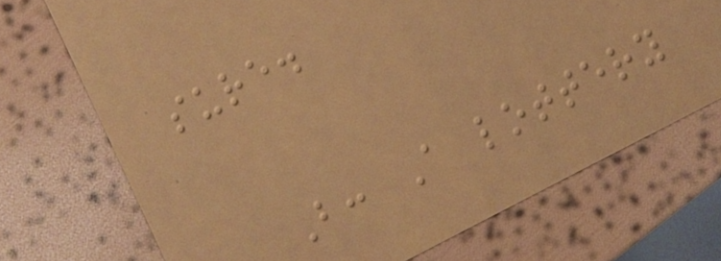sure.
B: A lottery
